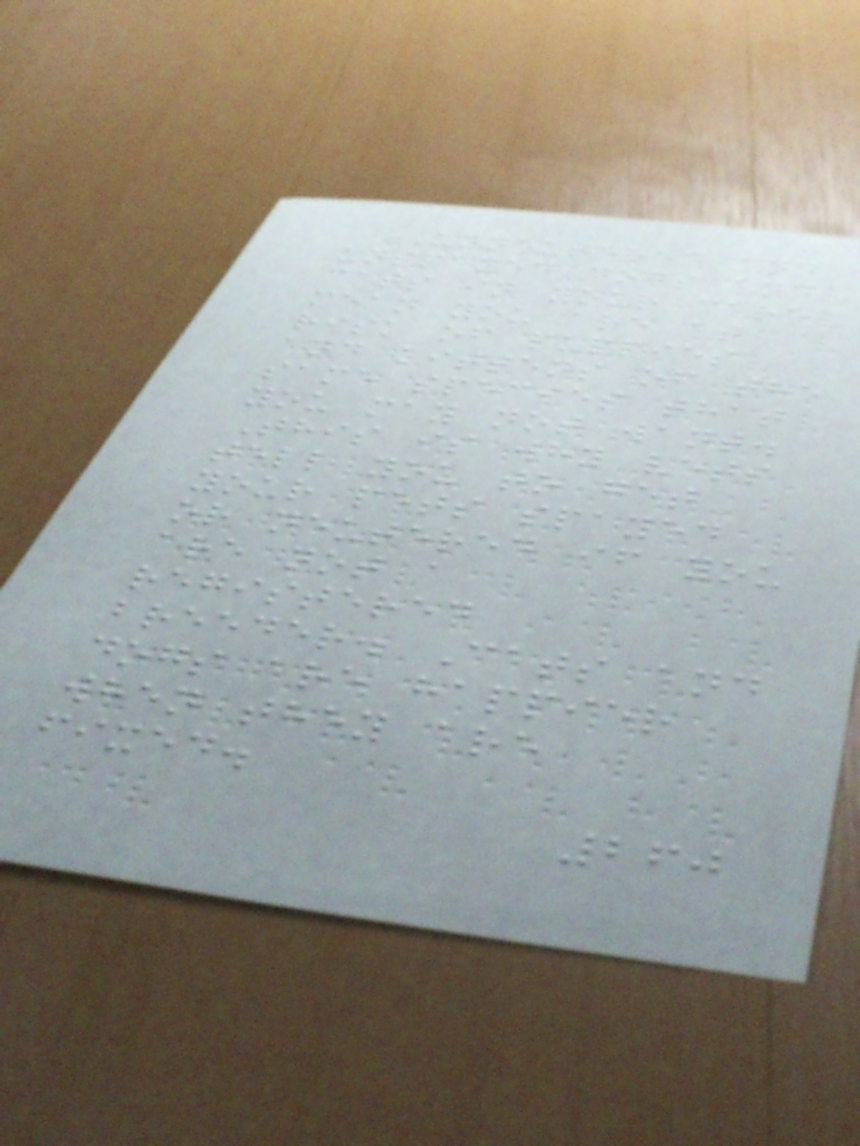Unneutered and
unspayed dogs and
cats in your care
mean you are at
risk of puppies
and kittens of the
same species that
you may not want.
This is why vets
tell you to get
your pets spayed
or neutered if you
are not a
registered
breeder. Cats and
dogs are happier
when they are
fixed.
260
